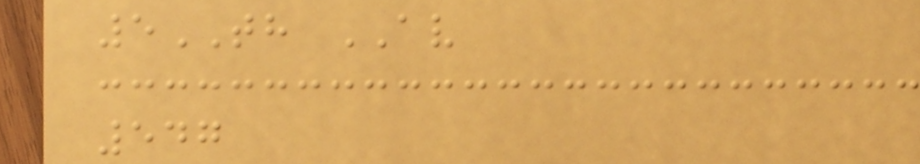5TH AV
547
